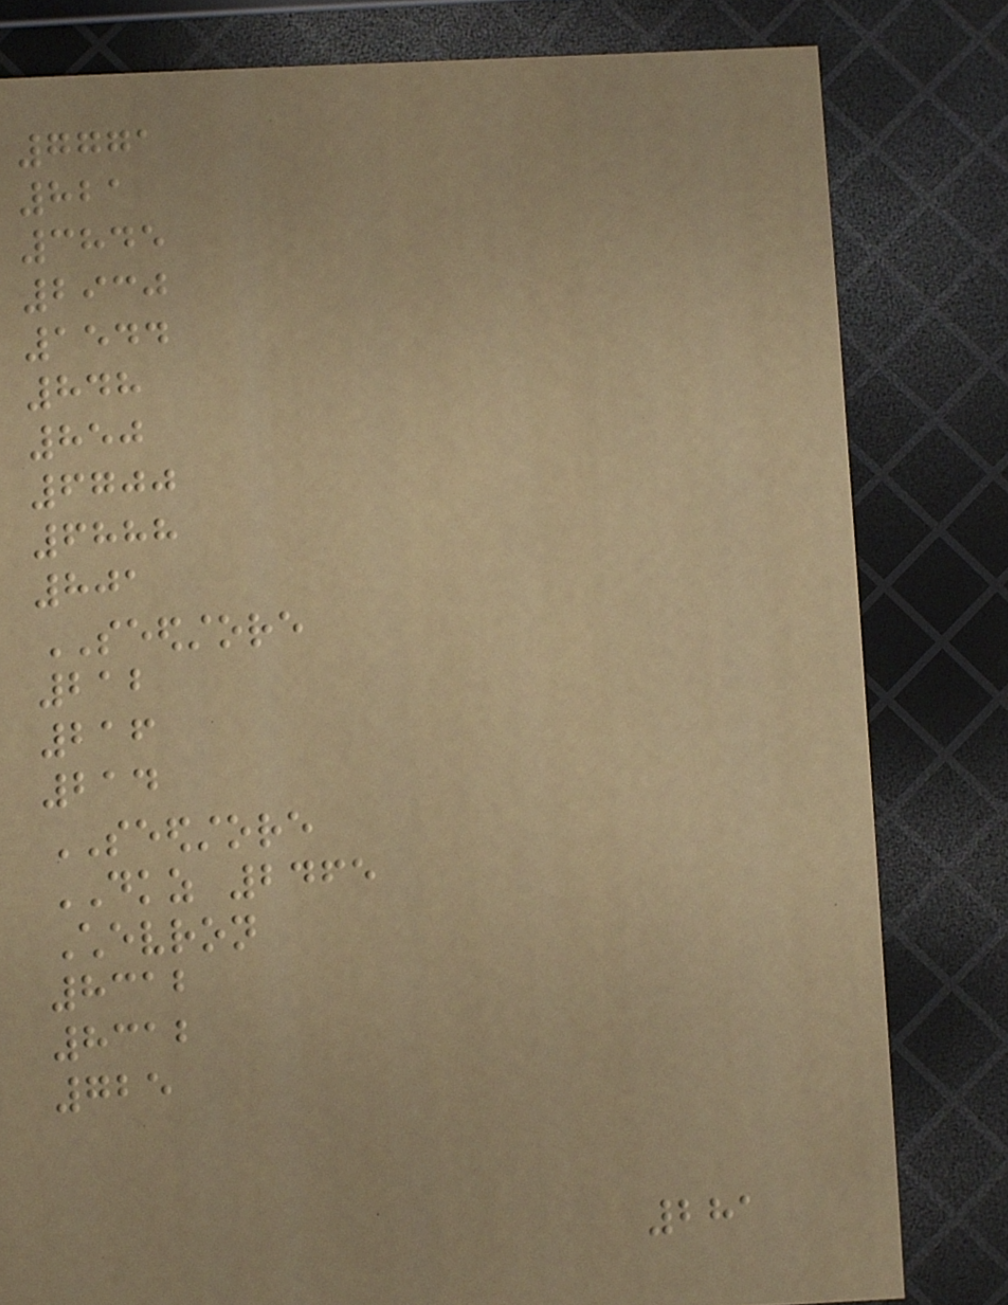7771
821
3845
2930
1544
848
850
6700
6888
801
SEEDSTORE
212
216
214
SEEDSTORE
DKZ 2465
Chevron
8312
8312
725
281
